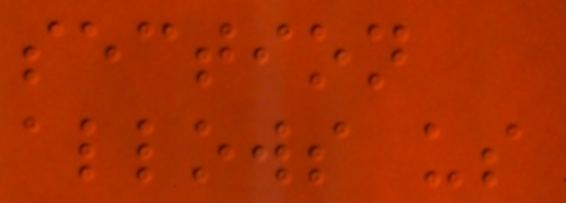section
allows us
